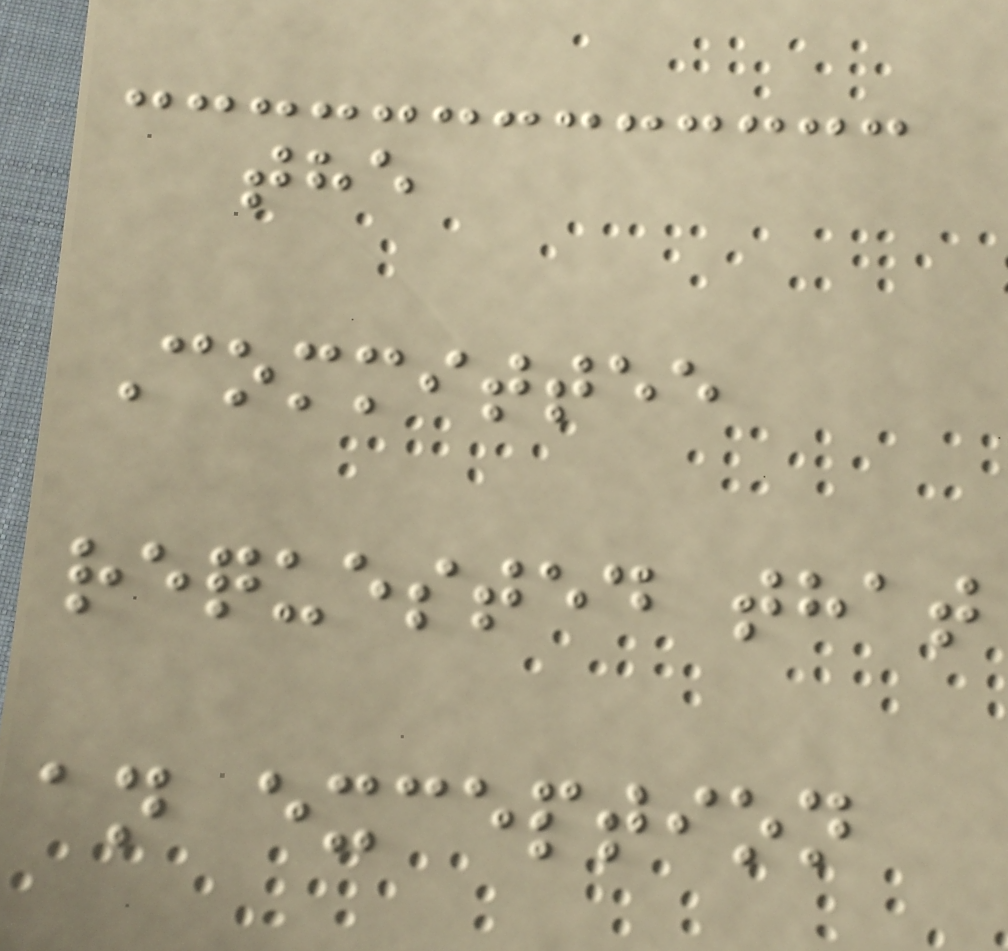the
Committee
requested that
an exception
